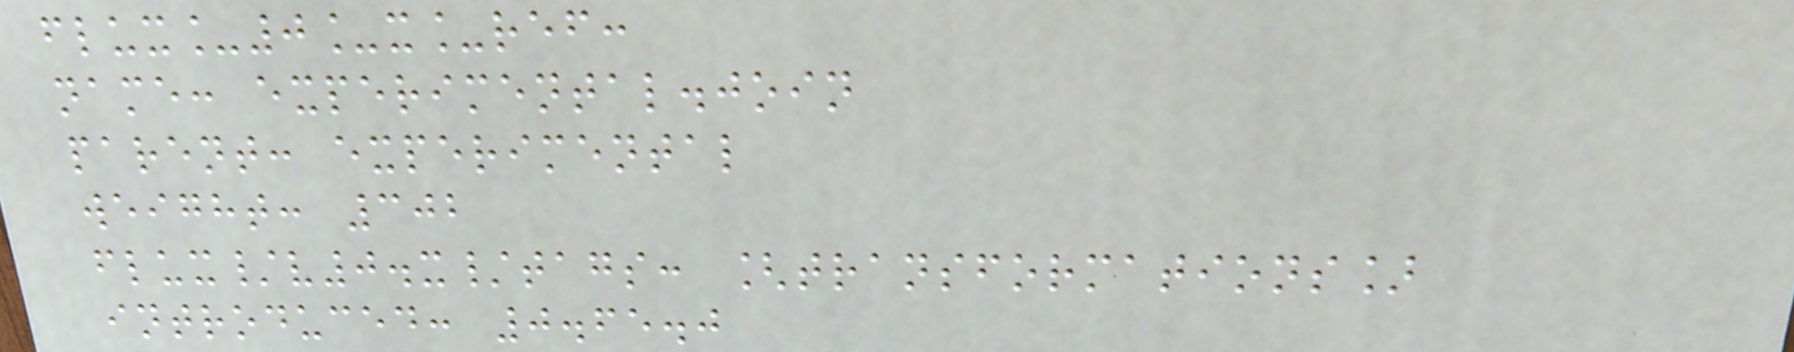flux_0_x_ref:
name: experimental.join
parent: experimental
weight: 302
flux/v0.x/tags: [transformations]
introduced: 0.65.0
